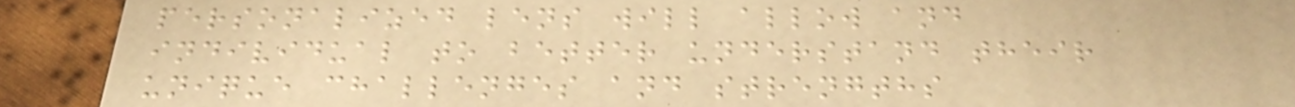personalized lens will allow and
individual to better understand their
unique challenges and strengths
